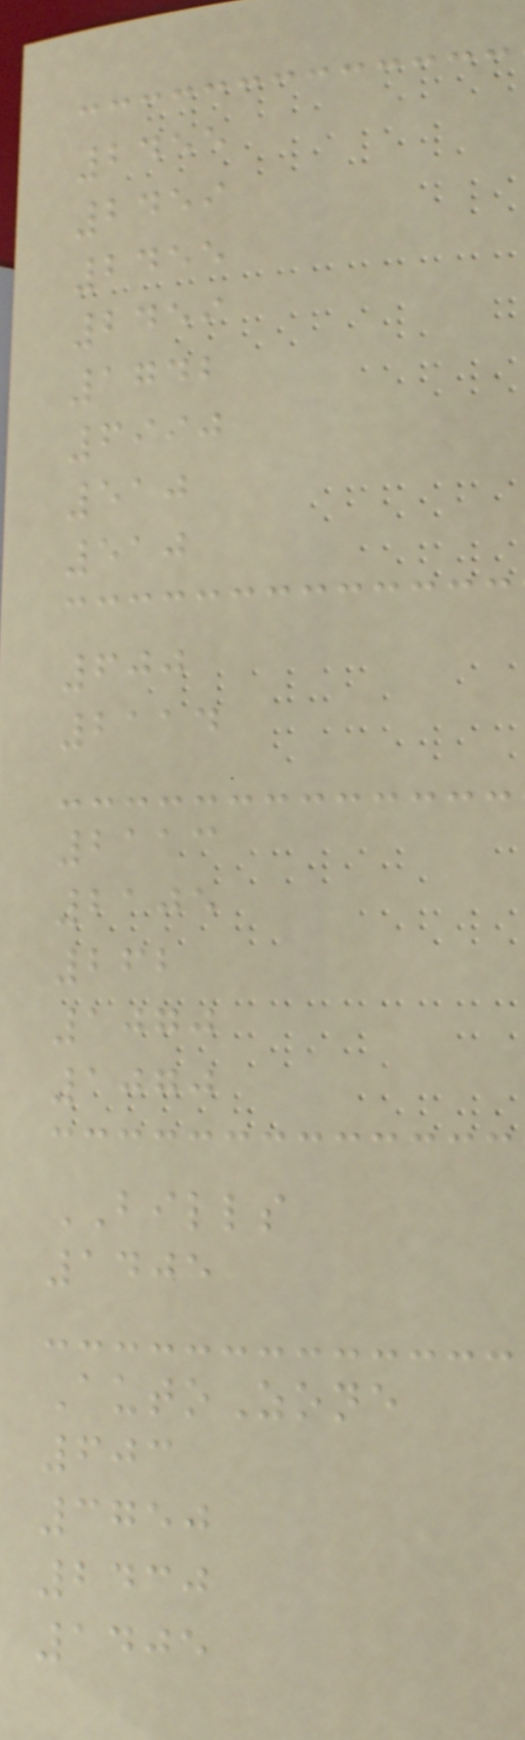2455
2459
2455
2459
1742
6990
510
510
600
2114
2113
2105
262
1070
1070
BILLS
1405
AutoZone
603
3750
2430
1405
